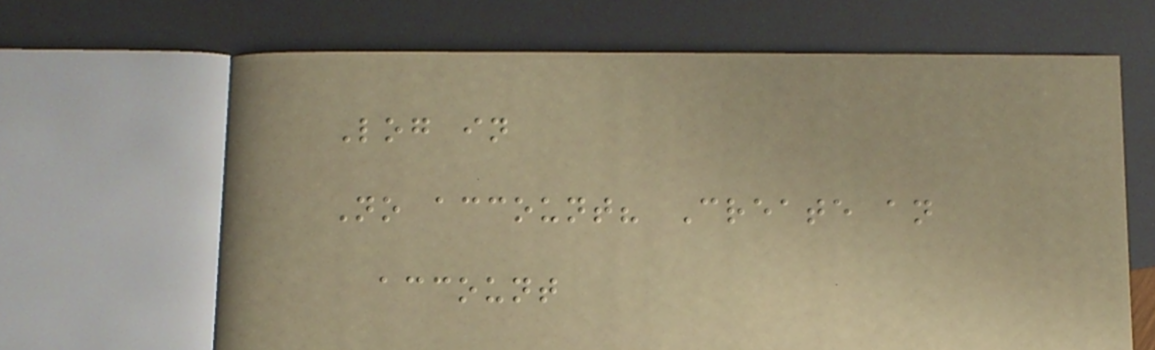Log in
No account? Create an
account
